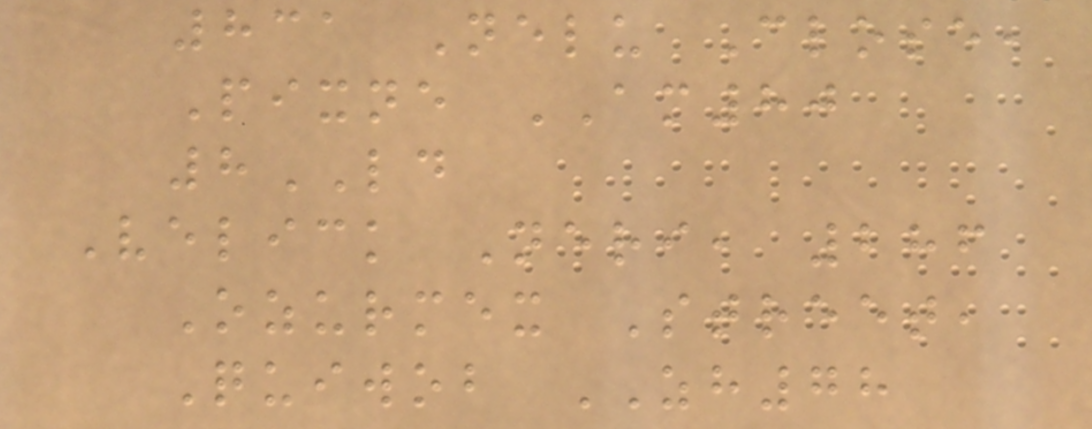831 Nelu Close,
Pixne AM80
8LD
Velick Neri, 286
Ozurmex Street,
Quiwob ZH78
